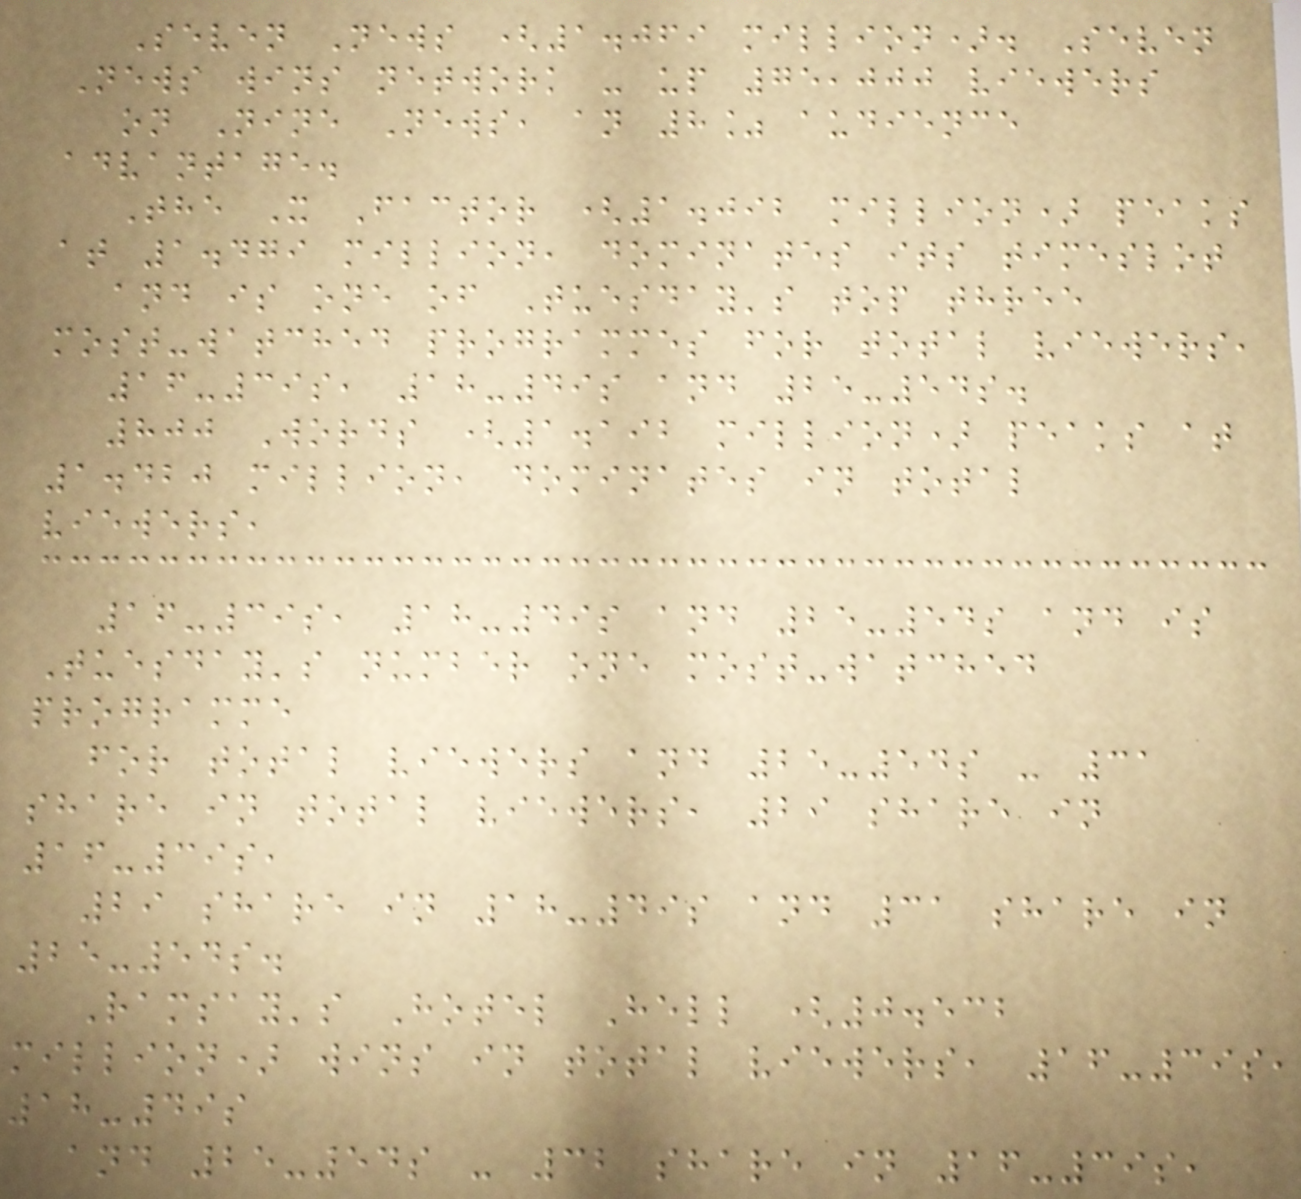Seven News (1.069 million). Seven
News wins network - up 75,000 viewers
on Nine News, an 8% audience
advantage.
The X Factor (1.092 million) peaks
at 1.479 million, dominates its timeslot
and is one of Tuesday's top three
most-watched programmes for total viewers,
16-39s, 18-49s and 25-54s.
800 Words (1.192 million) peaks at
1.420 million, dominates in total
viewers,
16-39s, 18-49s and 25-54s and is
Tuesday's number one most-watched
programme
for total viewers and 25-54s - 31
share in total viewers, 29 share in
16-39s,
29 share in 18-49s and 31 share in
25-54s.
Ramsay's Hotel Hell (0.532
million) wins in total viewers, 16-39s,
18-49s
and 25-54s - 32 share in 16-39s,
